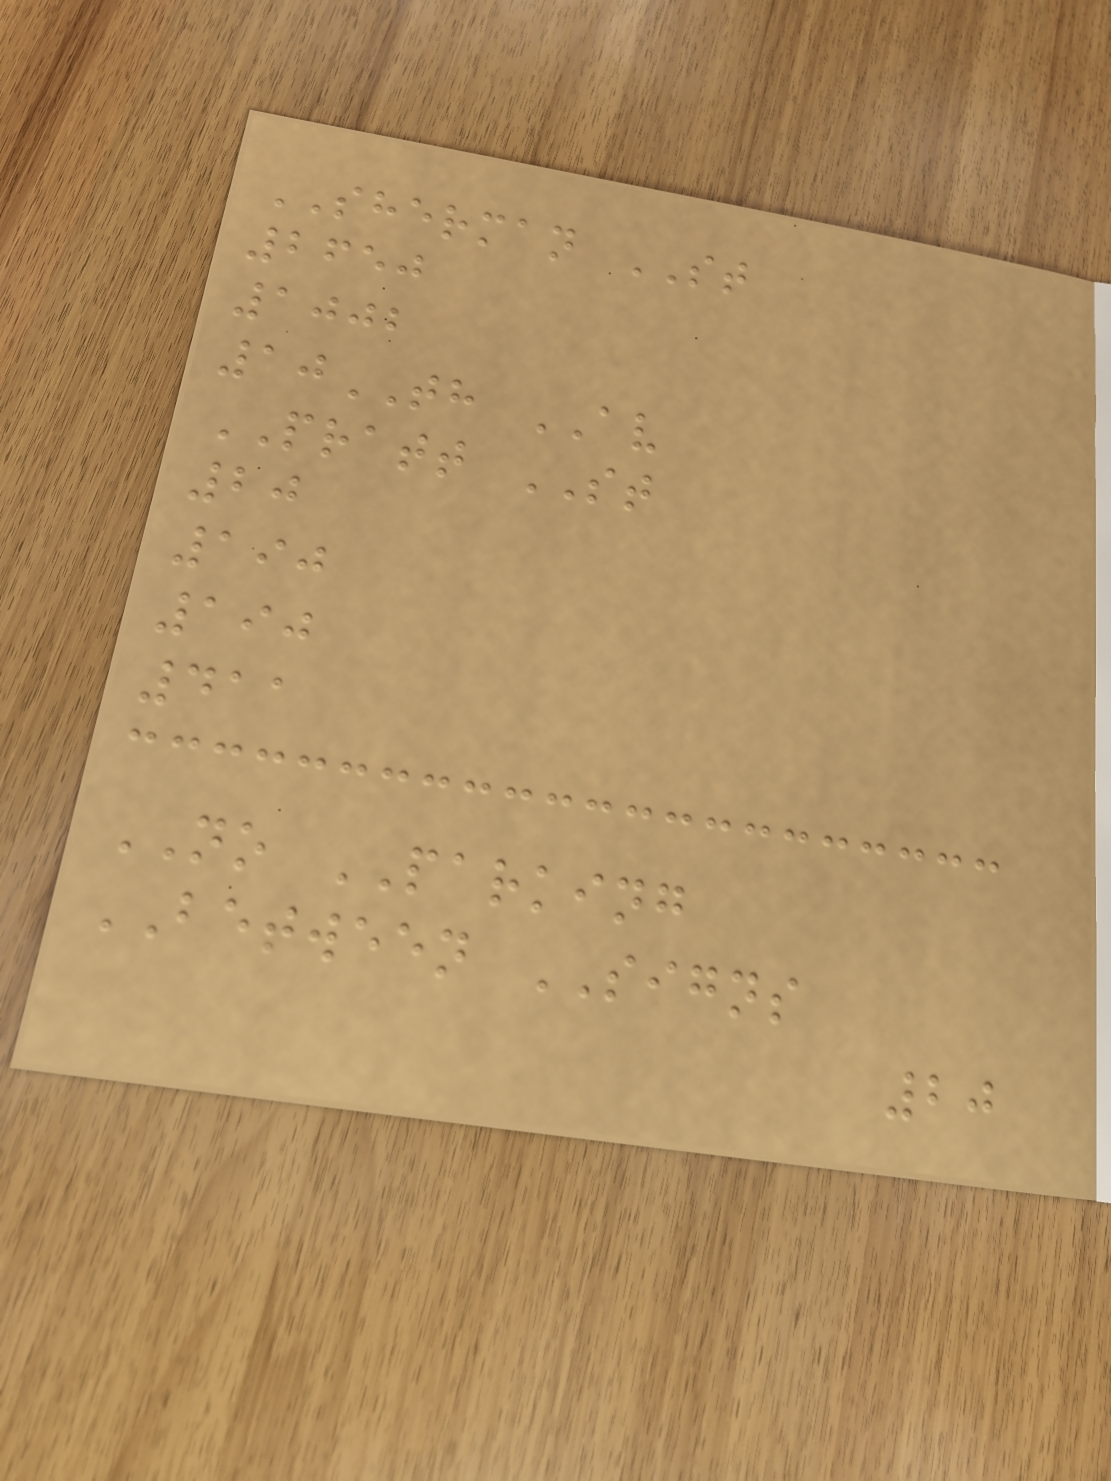SHERMAN ST
2650
1002
10TH AV
PRATT ST
20
190
190
411
NO PARKING
BETWEEN SIGNS
20
